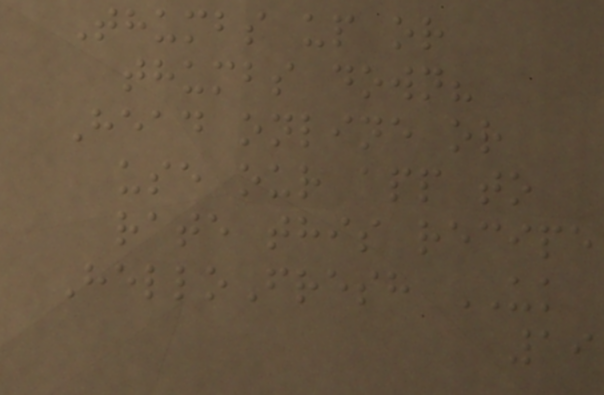Thumbs up or
thumbs down?
Head online or
use our app to
rate this recipe
HelloFresh UK
19
